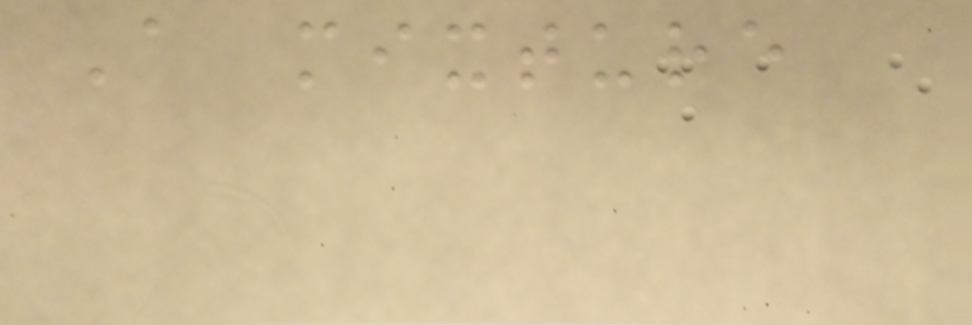A mixture
